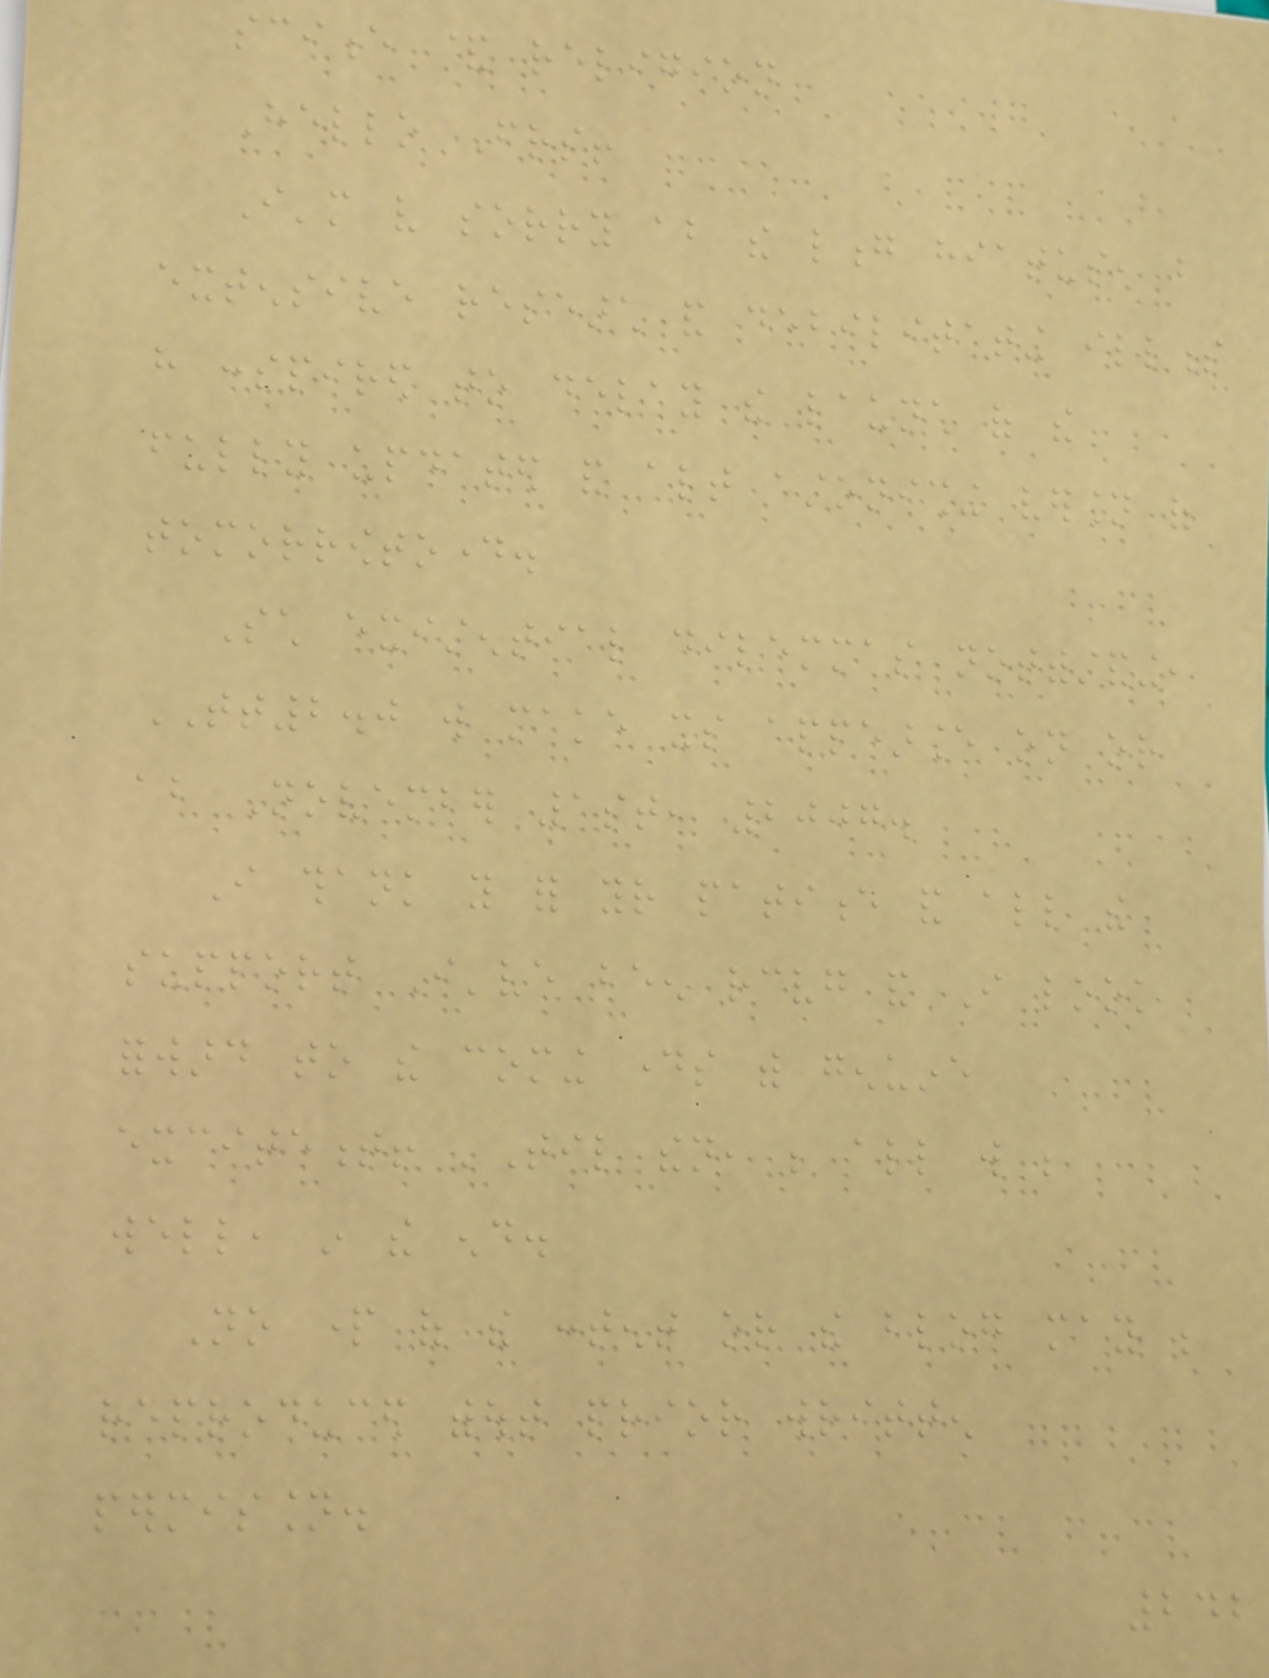science & religion
Hello Friends!
I'm very sorry about the long hiatus, but
extensive research and debilitating illness
have conspired to delay the launch of the
fully updated and altogether astonishing version of
tomorrowtoday.
Such existential dilemmas notwithstanding,
TT2.0 will make its appearance on or
about November 1st, 2007.
I thank you for your patience and all the
support I've been receiving and I look
forward to the coming days with genuine
excitement! 'Til then, be all will be
well, in the end.
No part of the content or the blog may be
reproduced without prior written
permission.
242
